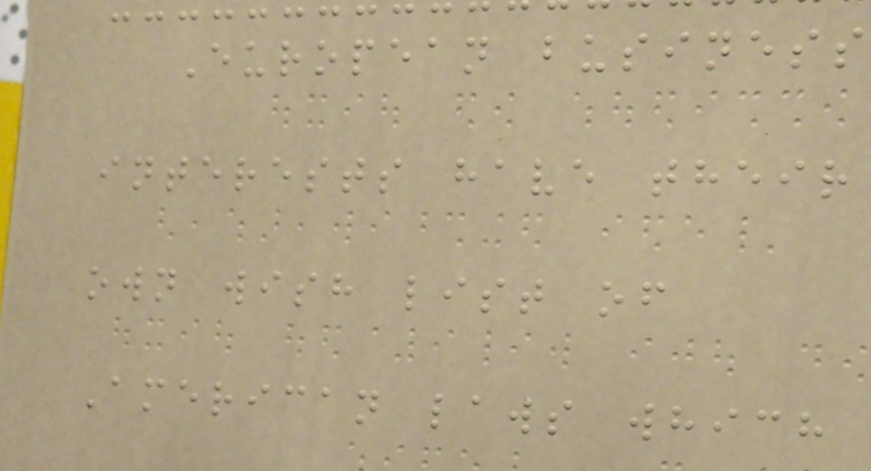European business
interests have their
own wish list of
American laws which
